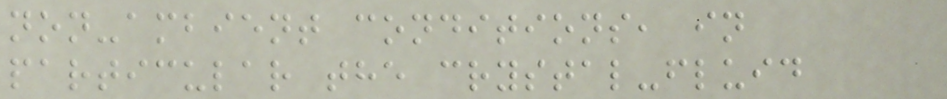non-ambient conditions, in
particular the crystal-fluid
